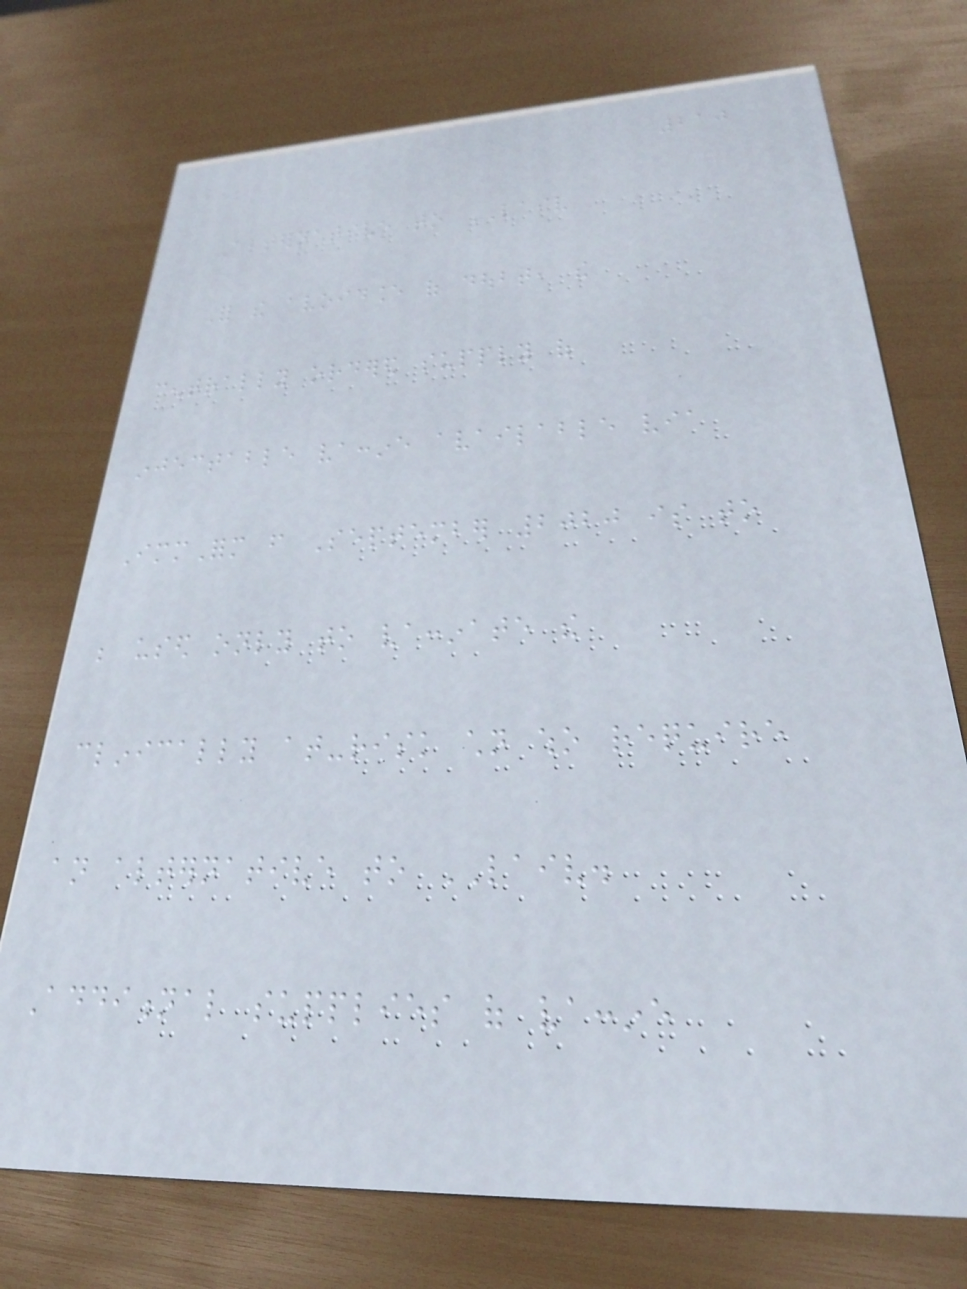210
Alternative to LAIV
For the avoidance of doubt, the
centrally ordered supply of
injectable vaccine available via
ImmForm from September 2020 is to
be used only to vaccinate the
clinically at-risk children who require
an alternative to LAIV.
Additional supplies of vaccine
